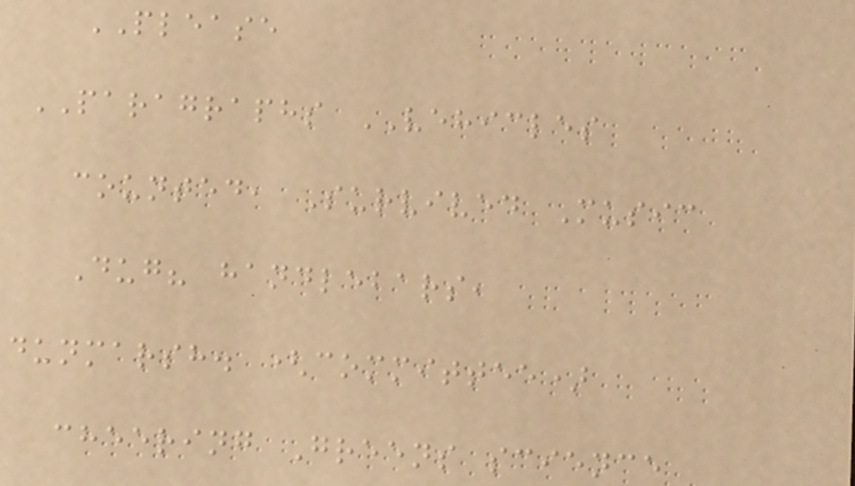PLEASE
PARAGRAPHS VEHICLES
counted, Survived Music
Dug? handlebars,
dunmarsh. (committee)
cheering Greens science
